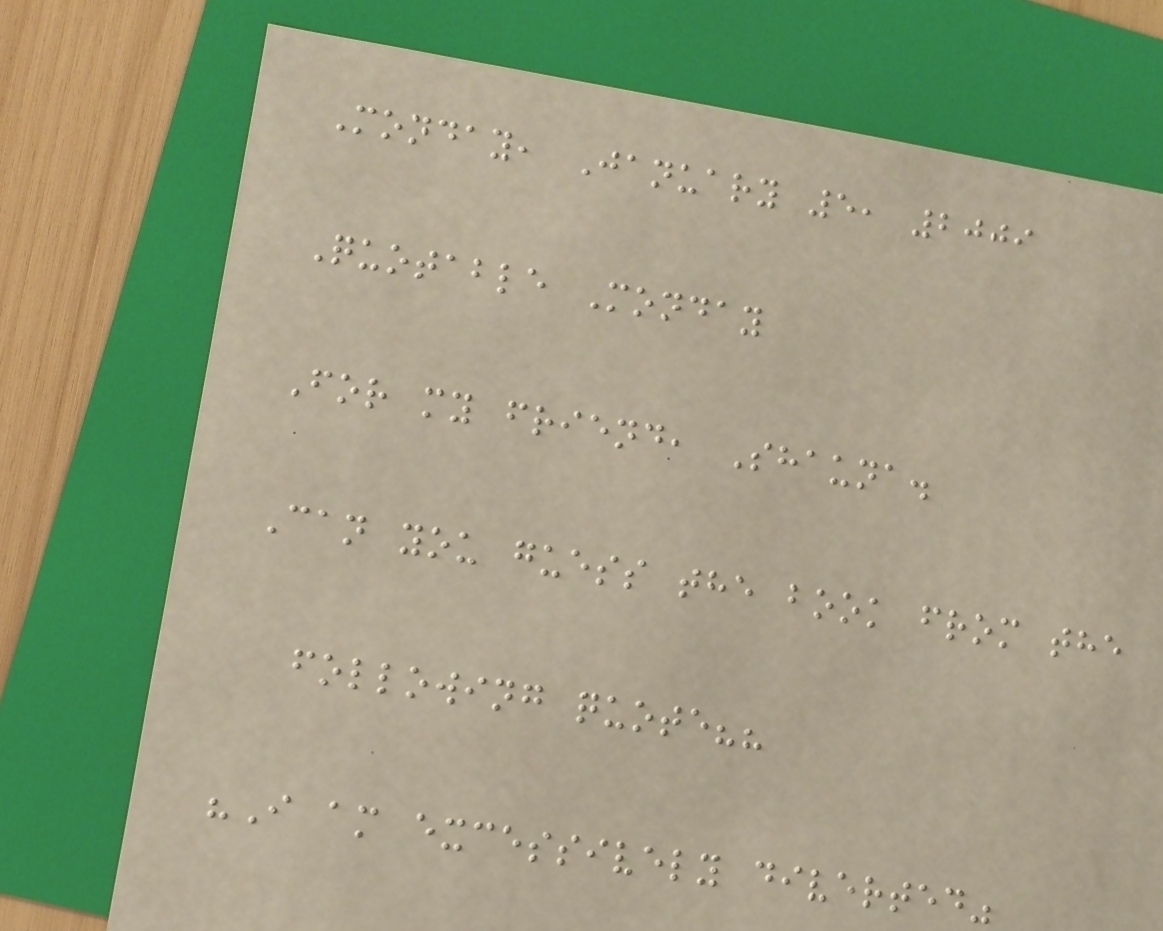Monday, January 5, 2009
Quotable Monday
For my friend, Shauna.
Can you guess the book from the
following quote??
"I am excessively diverted"
